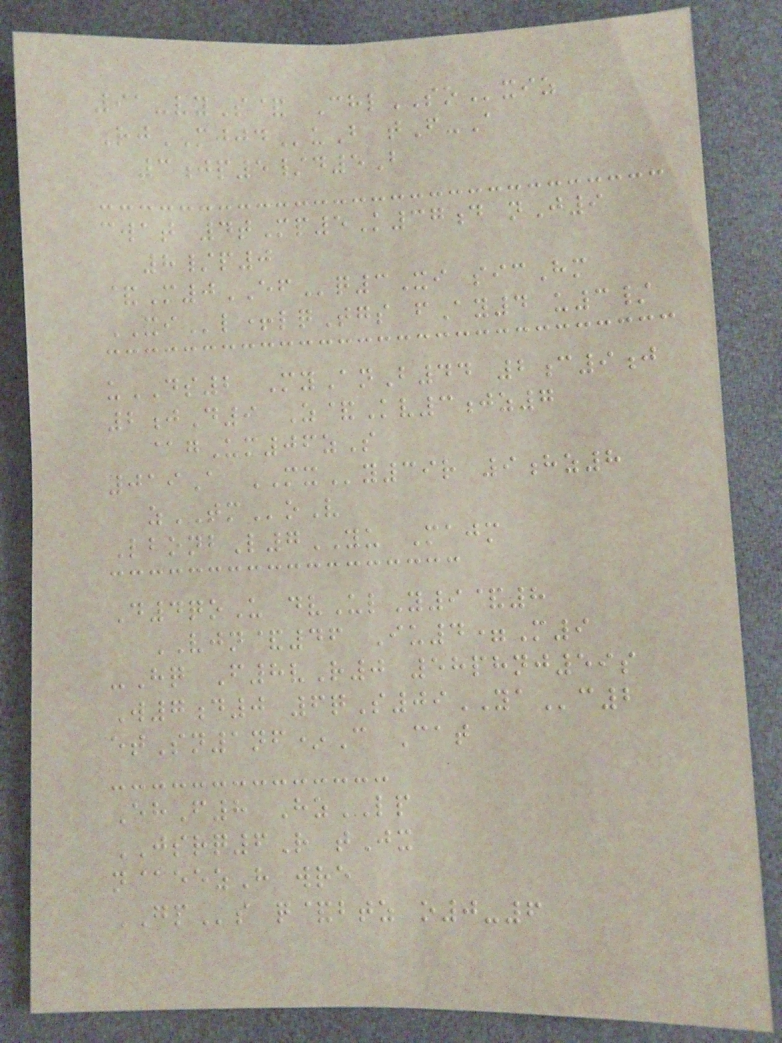91-vyS& ChlSOxiz
RjMJJDuB tF-A
3jp5/d5B
cwat 4tMp5K37d nJ9
8/p0
&M0EFq3Xi sicHm
XIl+lqTgs fAy4 u3/
uDS2 MyAnB44 2c9j
2jD9 Z&Kv3jz7
@gUm06zS
019A MXy39r 9hz8
zTMoV
LbonbL7YU Majm
D4qoU dvUlY9&8
VJN&46 Iu4=M9
-Hq F8vR0 58phnj59s
W7d0 6qS09YAc2
etSn1nf*C Cat
EhF8 HzLP
JSRQ6R tJx
n@eezH wre
GPs q&btz o0-6
